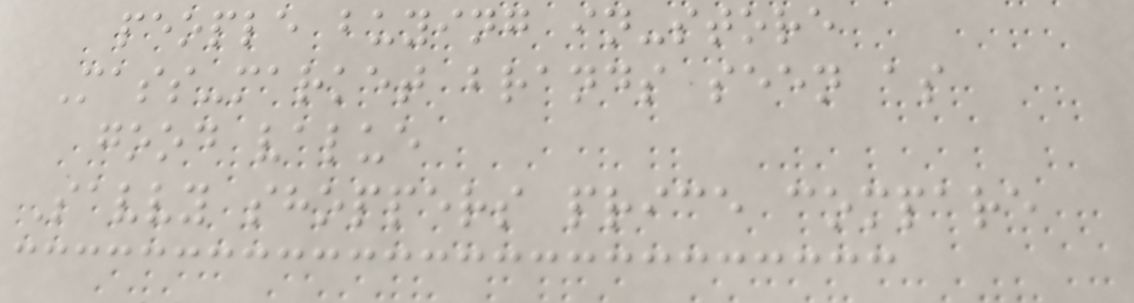people buying in-store
Mass-market brands seen as
good value
Savvy shoppers price compare
